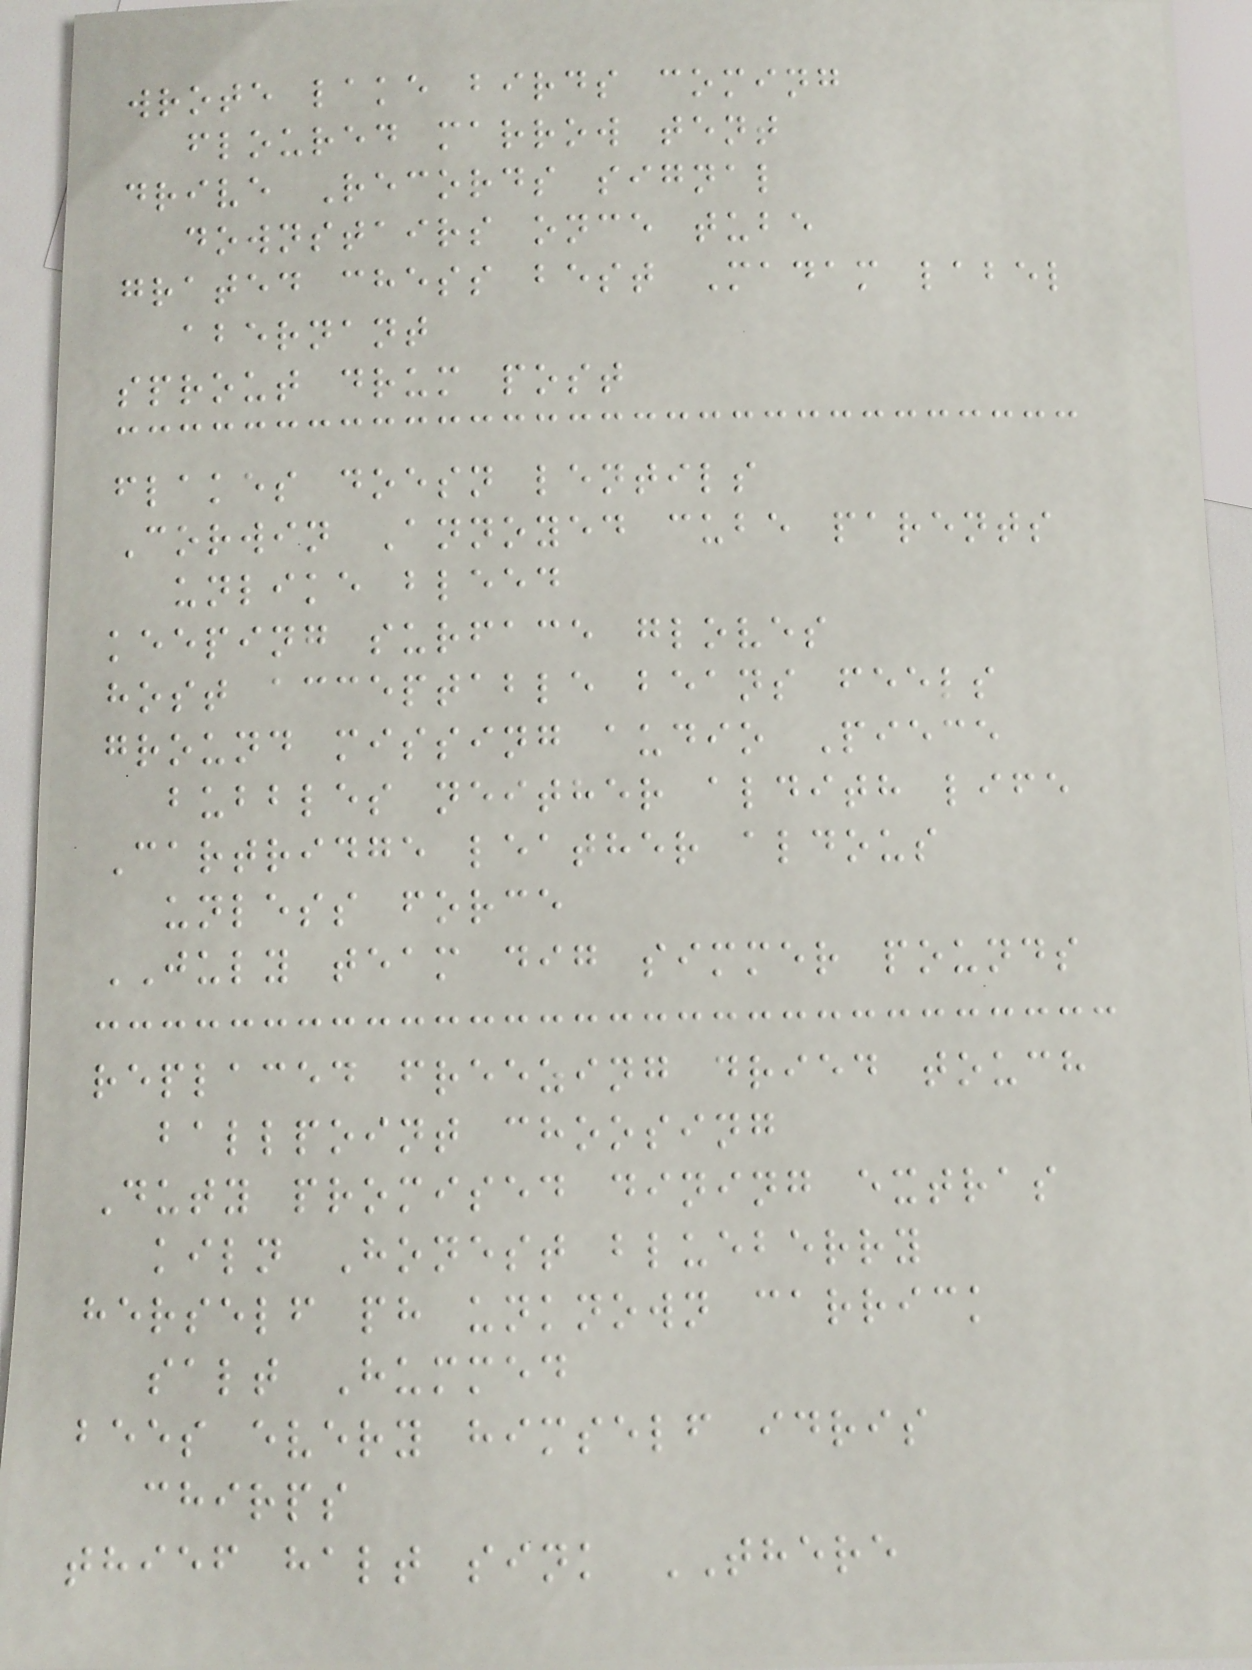wrote lake birds coming
floured marrow tent
drive Records signal
downstairs once tube
grated chess best Madam label
abernant
sprout drum post
flakes doesn lentils
Corwin Annoyed cube parents
unlike bleed
keeping surface gloves
host acceptable beans feels
ground missing audio Piece
bubbles neither aldith life
Cartridge leather aldous
unless force
JULY team dig simmer pounds
replaced freezing dried touch
ballpoint choosing
Duty promised dining extras
kiln Honest blueberry
herself ph unknown carrick
salt Hummed
bees every himself idris
chirps
thief halt sink THERE
